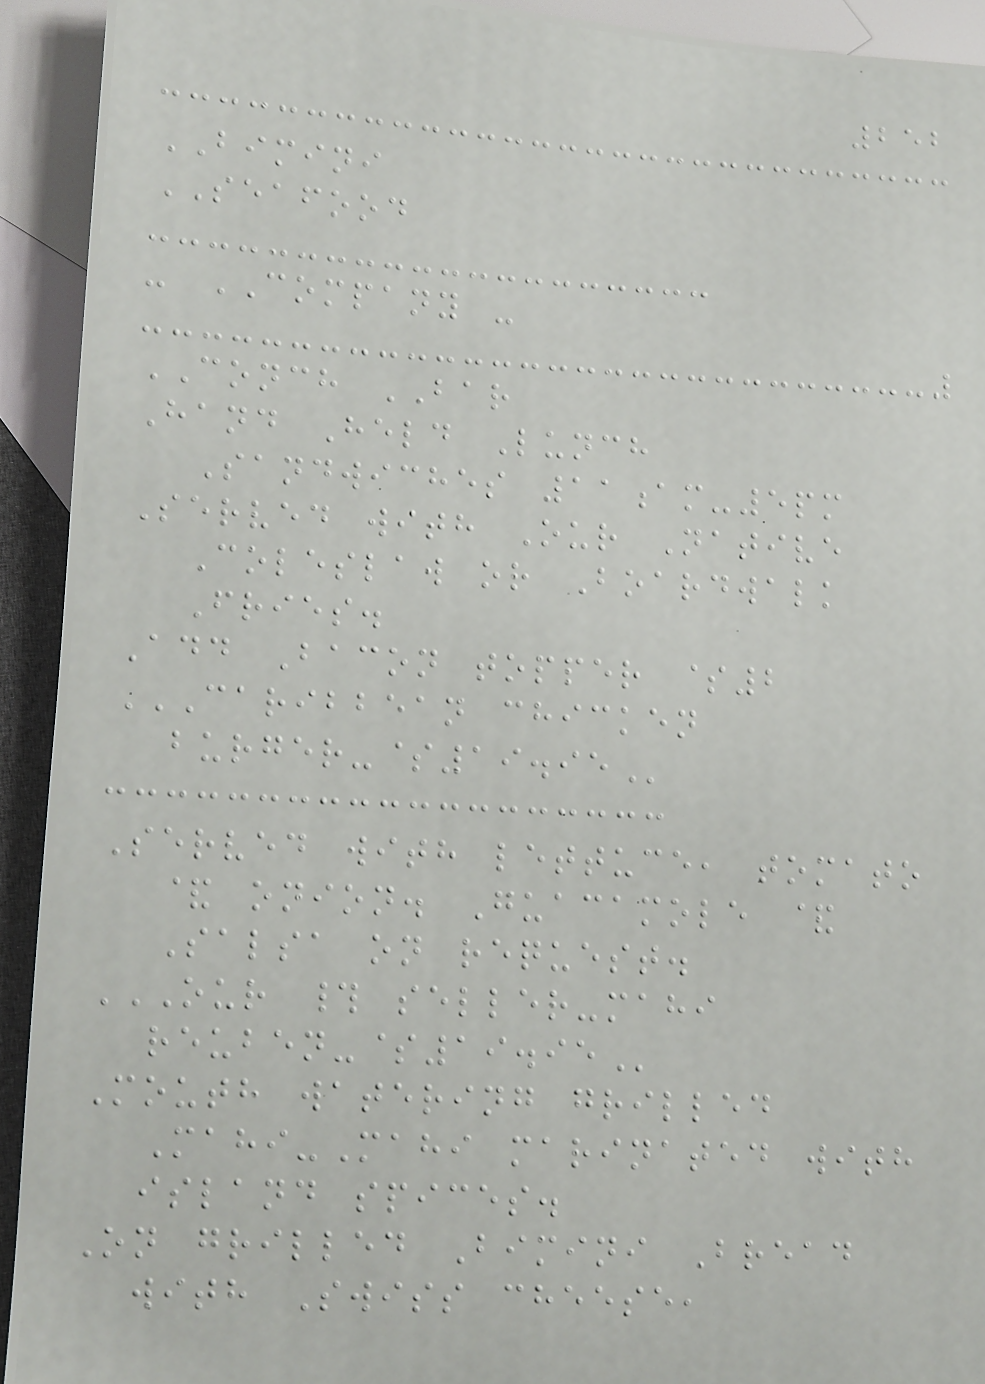252
BIMINI
SEAFOOD
- COMPANY -
CONCH BAR
Hand Held Lunch
Sandwiches 11am-5pm
Served with Our Native
Coleslaw or Boardwalk
Fries.
Add Bacon topper $2
CARIBBEAN CHICKEN
BURGER-$19.95
Served with lettuce, tomato
& onion. Guacamole &
Salsa on request.
OUR # SELLER-MAHI
REUBEN-$19.95
Mouth watering grilled
Mahi-Mahi marinated with
island spices.
On grilled Bimini Bread
with Swiss cheese,
